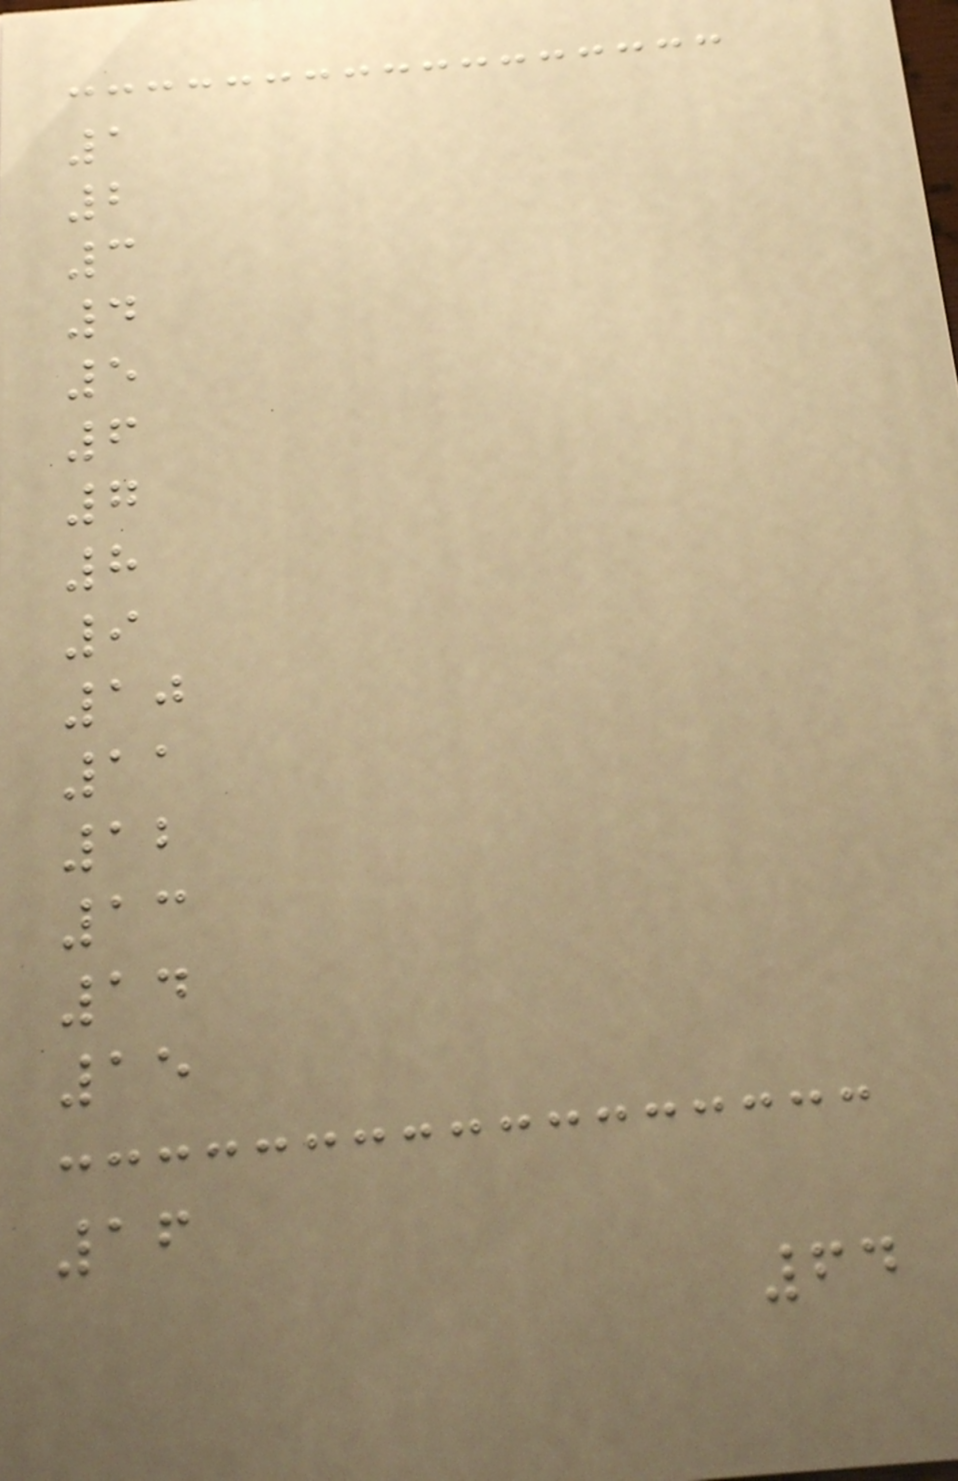1
2
3
4
5
6
7
8
9
10
11
12
13
14
15
16
64
